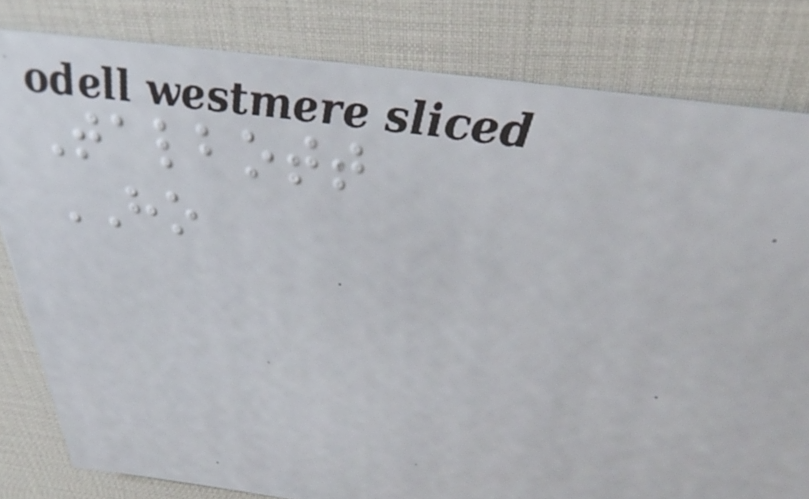Talbott
HO
